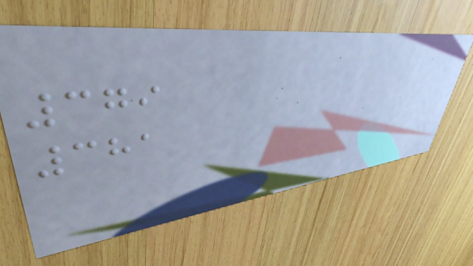379
381
